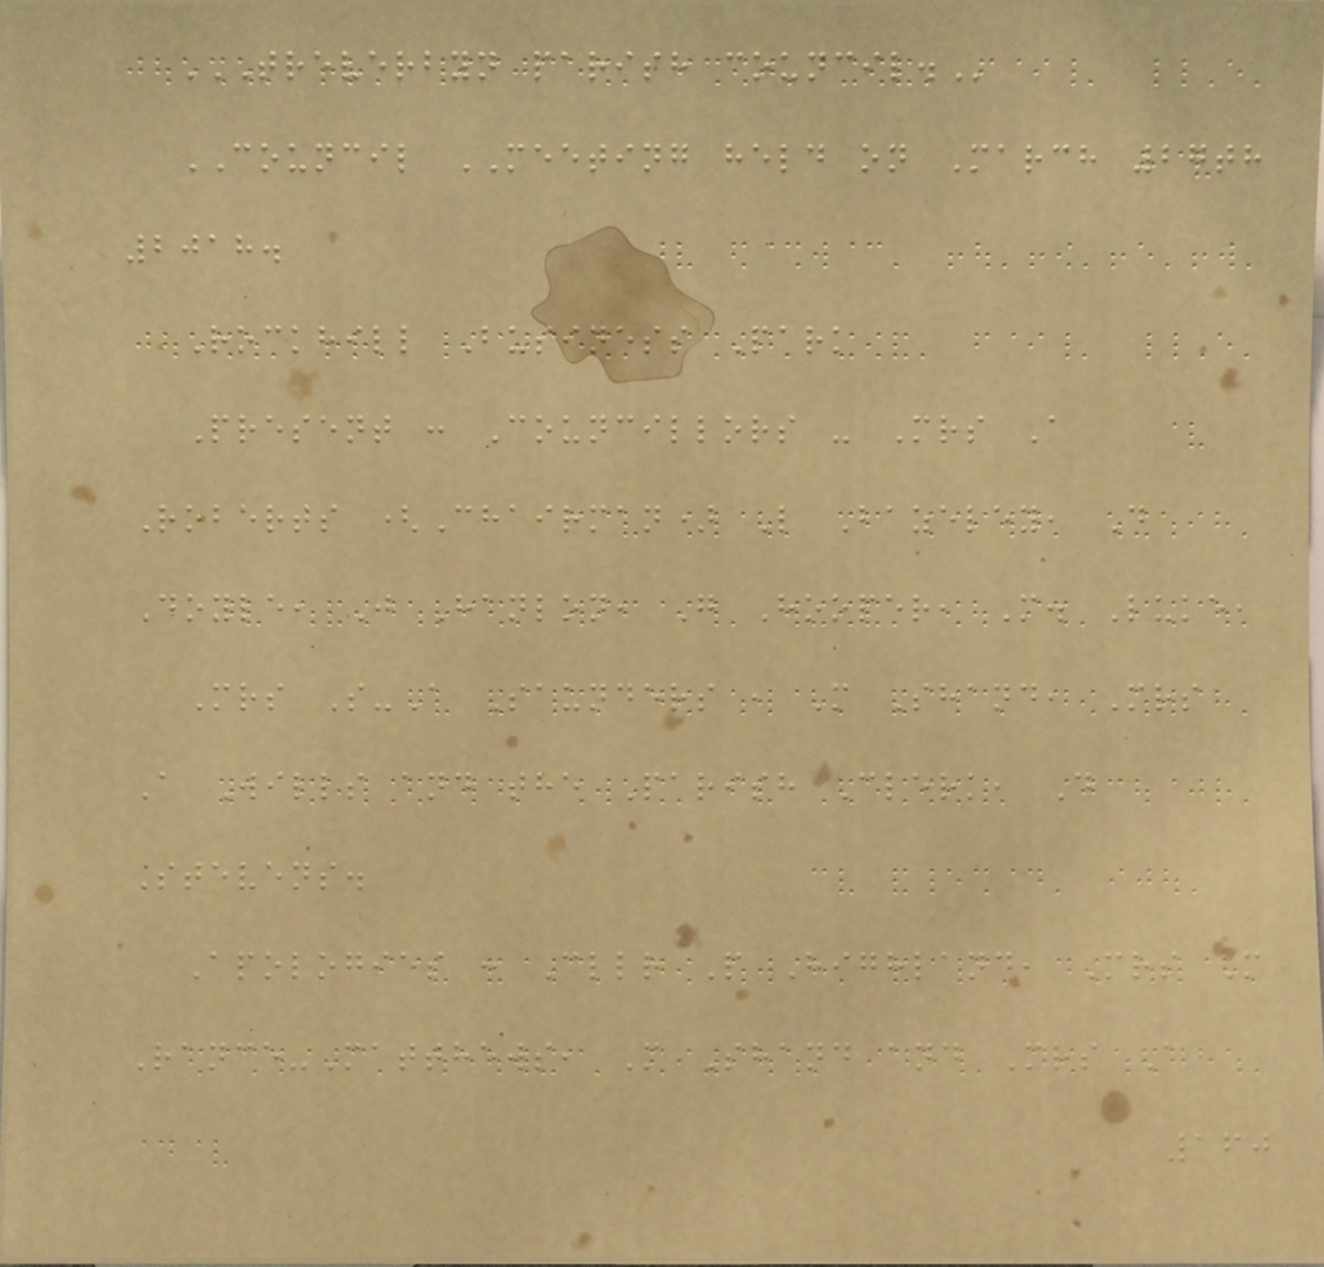TREVERBYN PARISH COUNCIL.
COUNCIL MEETING held on March 27th
2018.
Rockhill Business Park
Present : Councillors - Mrs A
Roberts (Chairman) L Bazeley, D
Doyle, J Hanlon, G Hooper, M. Luke,
Mrs S-A Saunders , M Shand, Mrs
A Wills and the Parish Clerk, D
Stevens.
Apologies : Cllr P Highland, Mrs M
Rance-Matthews, M Shand and Mrs A
160
